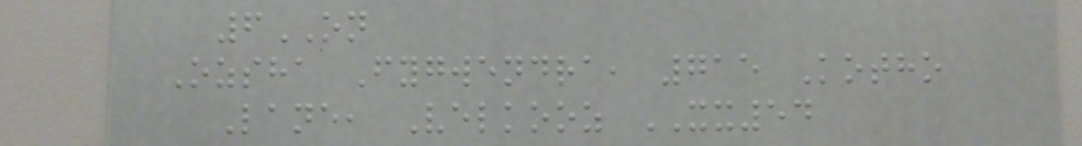6ON
Ozsha Fygwendra, 715 Kotho
Lane, Velkooz XX54
